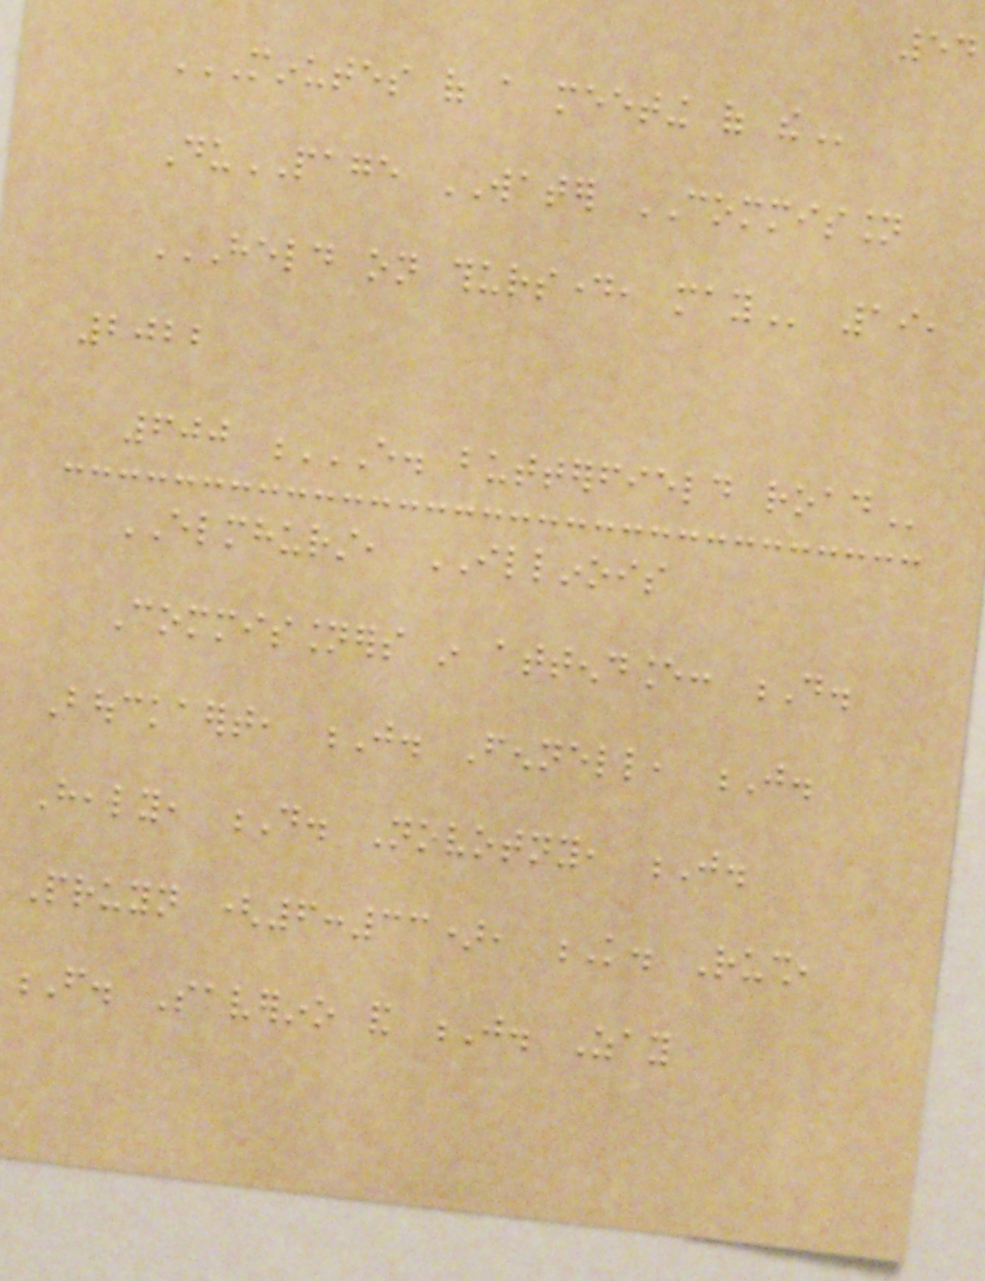54
MINUTES OF A MEETING OF THE
DuPAGE WATER COMMISSION
HELD ON THURSDAY, MAY 19,
2022
600 E. BUTTERFIELD ROAD
ELMHURST, ILLINOIS
Commissioners in attendance: D.
Bouckaert, J. Fennell, J.
Healy, D. Novotny, J.
Pruyn (6:33), K. Rush,
F. Saverino and J. Zay
